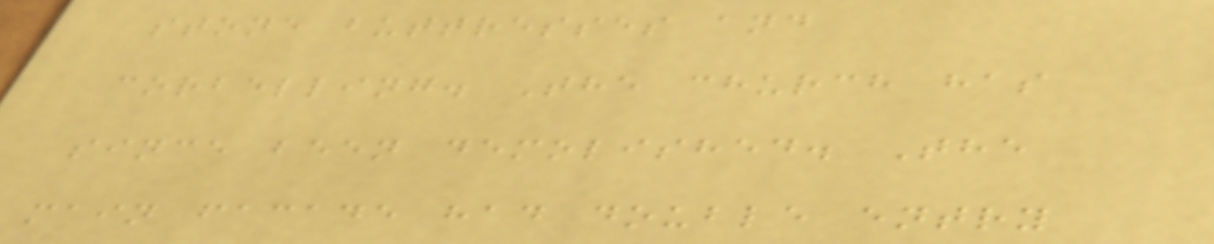stone buttresses and
corbelling. The church has
since been demolished. The
main facade had double entry
